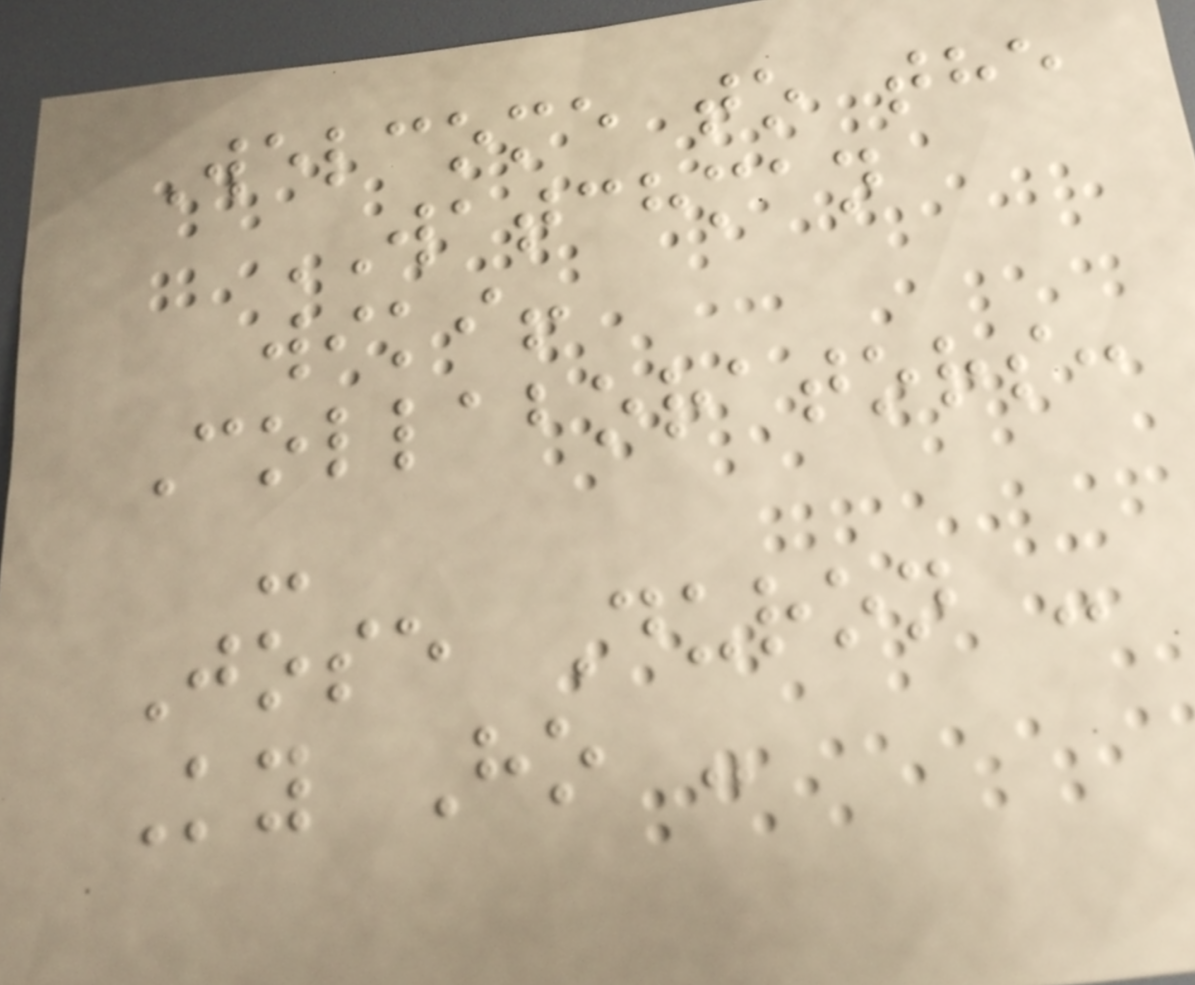Welcome to the
WATCHMAN
wiki!
Collaborators:
-
Jose Duron -
Ky Ho -
